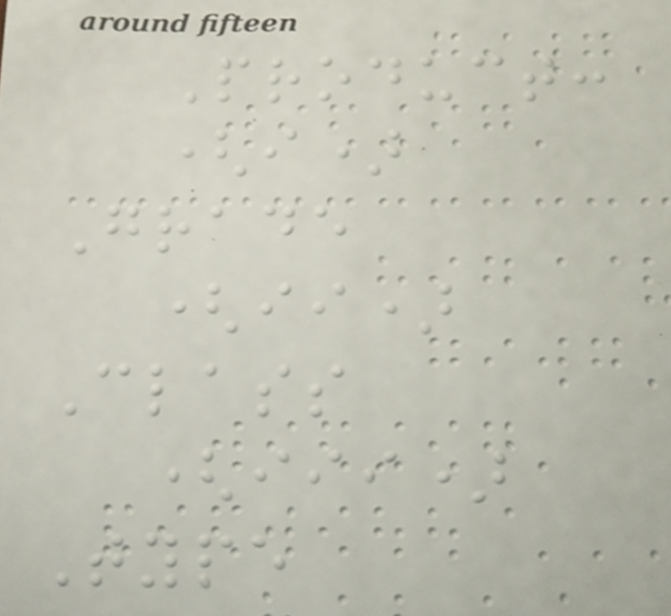Product:
(i)
Grade
(ii)
Class
(iii)
Type
